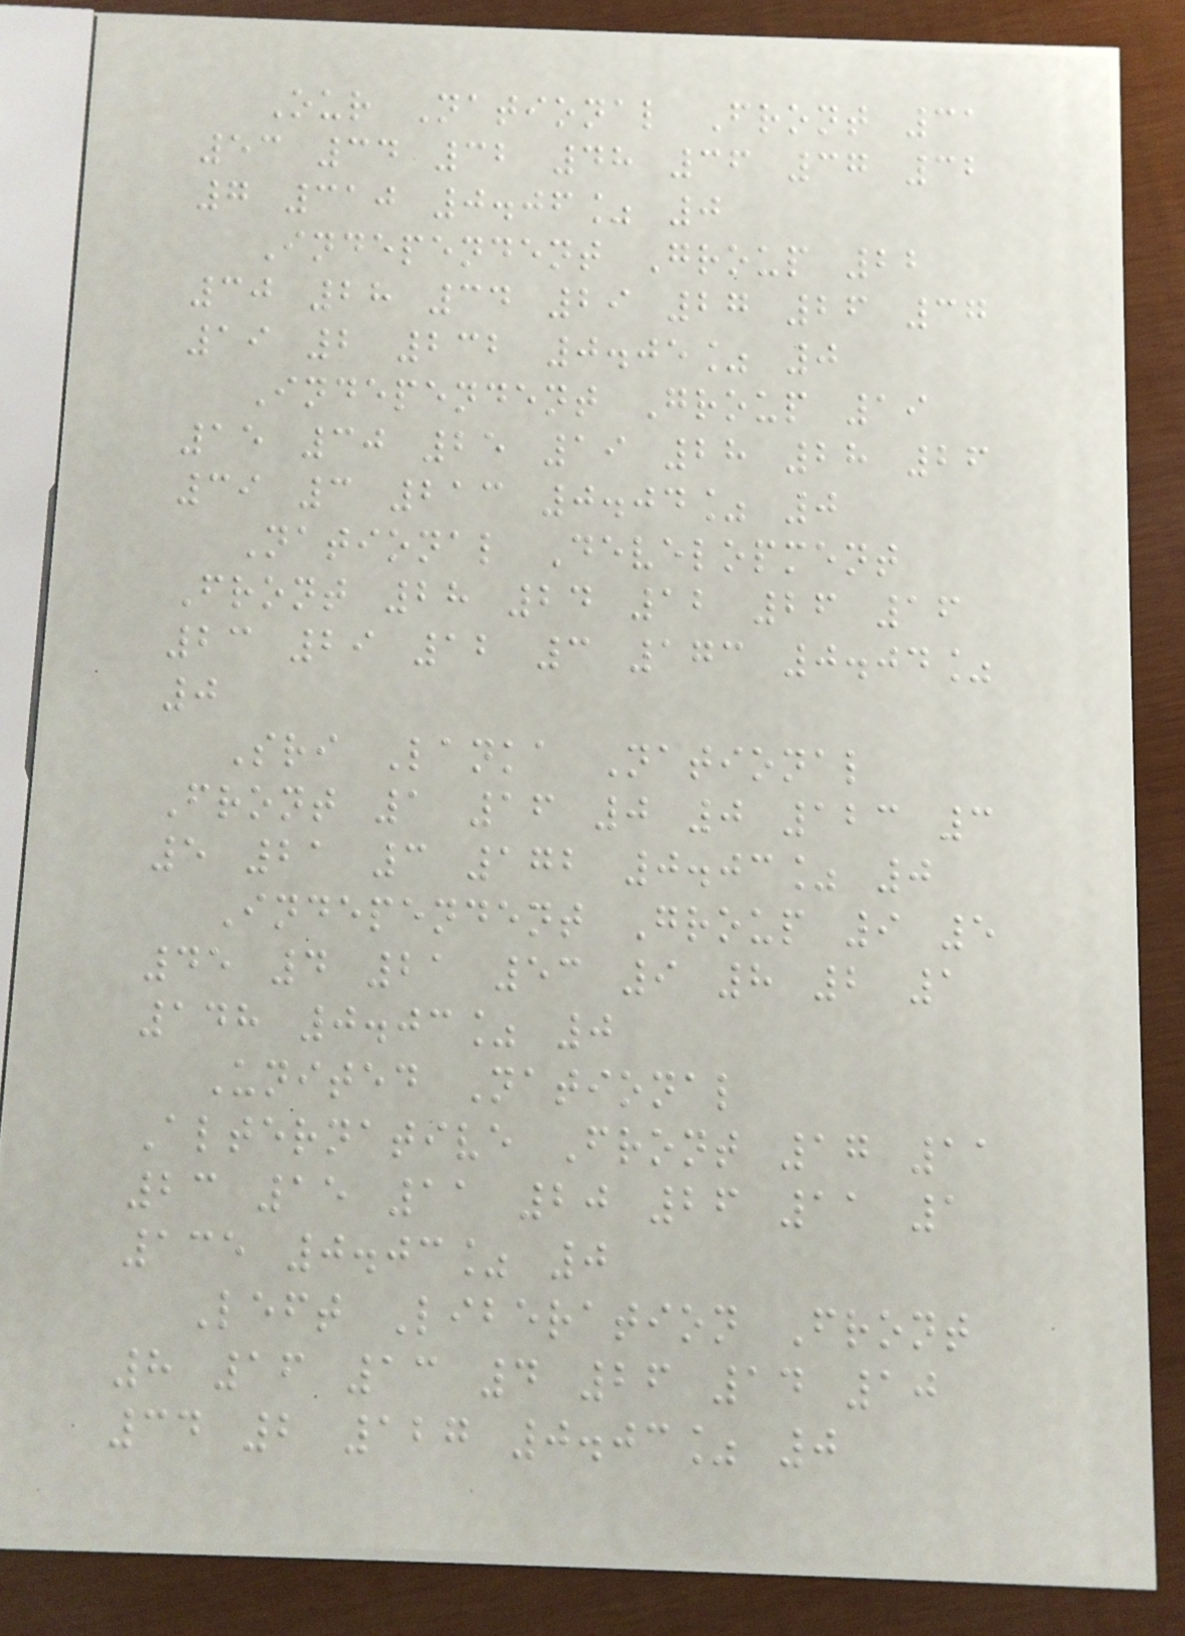Our National Front 31
53 34 32 48 36 37 32
7 310 0.06% 0
Independent Group 22
30 28 34 29 27 26 37
19 2 232 0.05% 0
Independent Group 19
15 30 25 19 28 28 26
39 3 213 0.04% 0
National Development
Front 28 24 12 26 16
23 29 12 3 173 0.04%
0
Sri Lanka National
Front 1 16 0 0 123 3
5 21 3 172 0.03% 0
Independent Group 9 5
45 4 21 53 9 8 2 1
148 0.03% 0
United National
Alternative Front 17 11
23 15 11 20 26 11 1
135 0.03% 0
Left Liberation Front
8 16 13 4 26 14 10
34 2 127 0.03% 0
